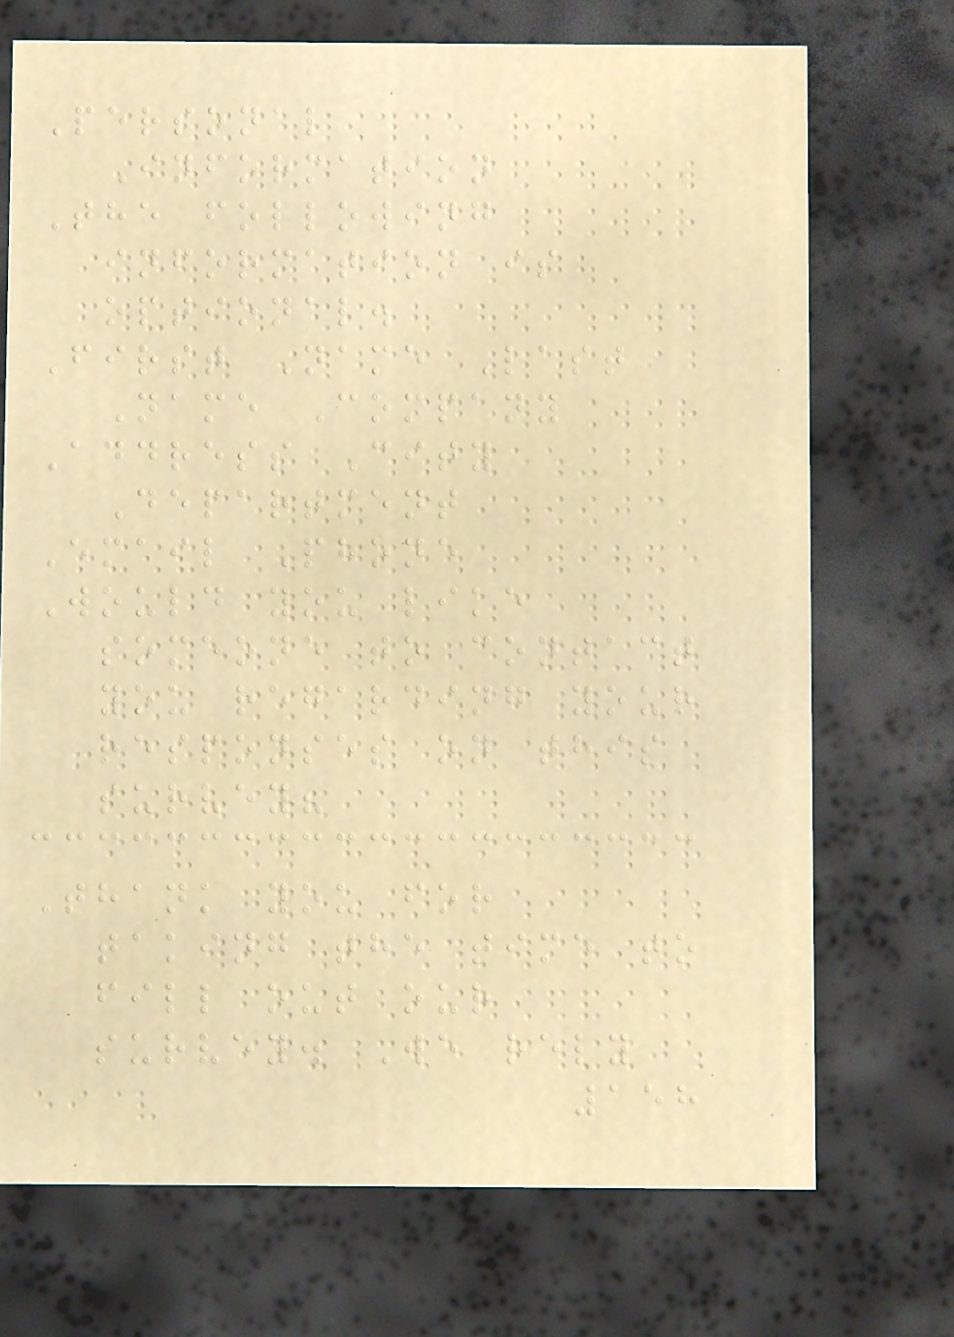Personal
Information
The following
information is
optional.
First Name Last
Name Company
Address City
Department
Email Phone
Would you like
someone to contact
you regarding your
responses on this
survey?
Thank you for
taking the time to
fill out our
survey. We rely
158
